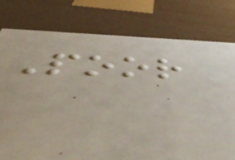Poor
